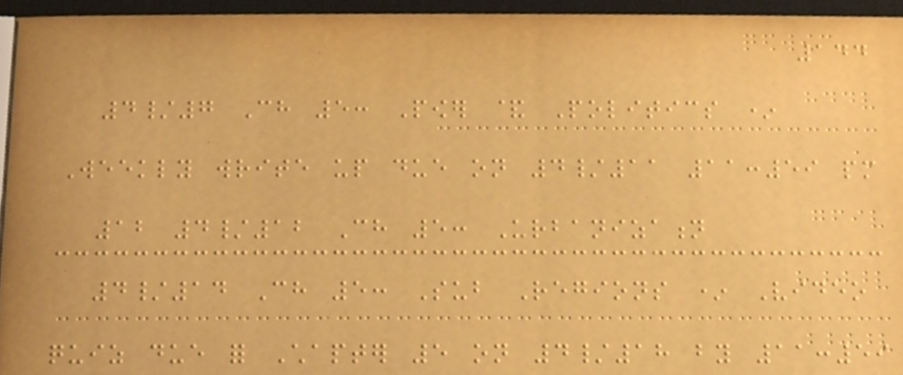144
4/7 Ch 5: Power & Politics *
Weekly write up due on 4/11 11:59 pm
12 4/12 Ch 5: Urbanization
4/14 Ch 5: Sub Regions * Video
quiz due for Chapter 5 on 4/18 by 11:59
